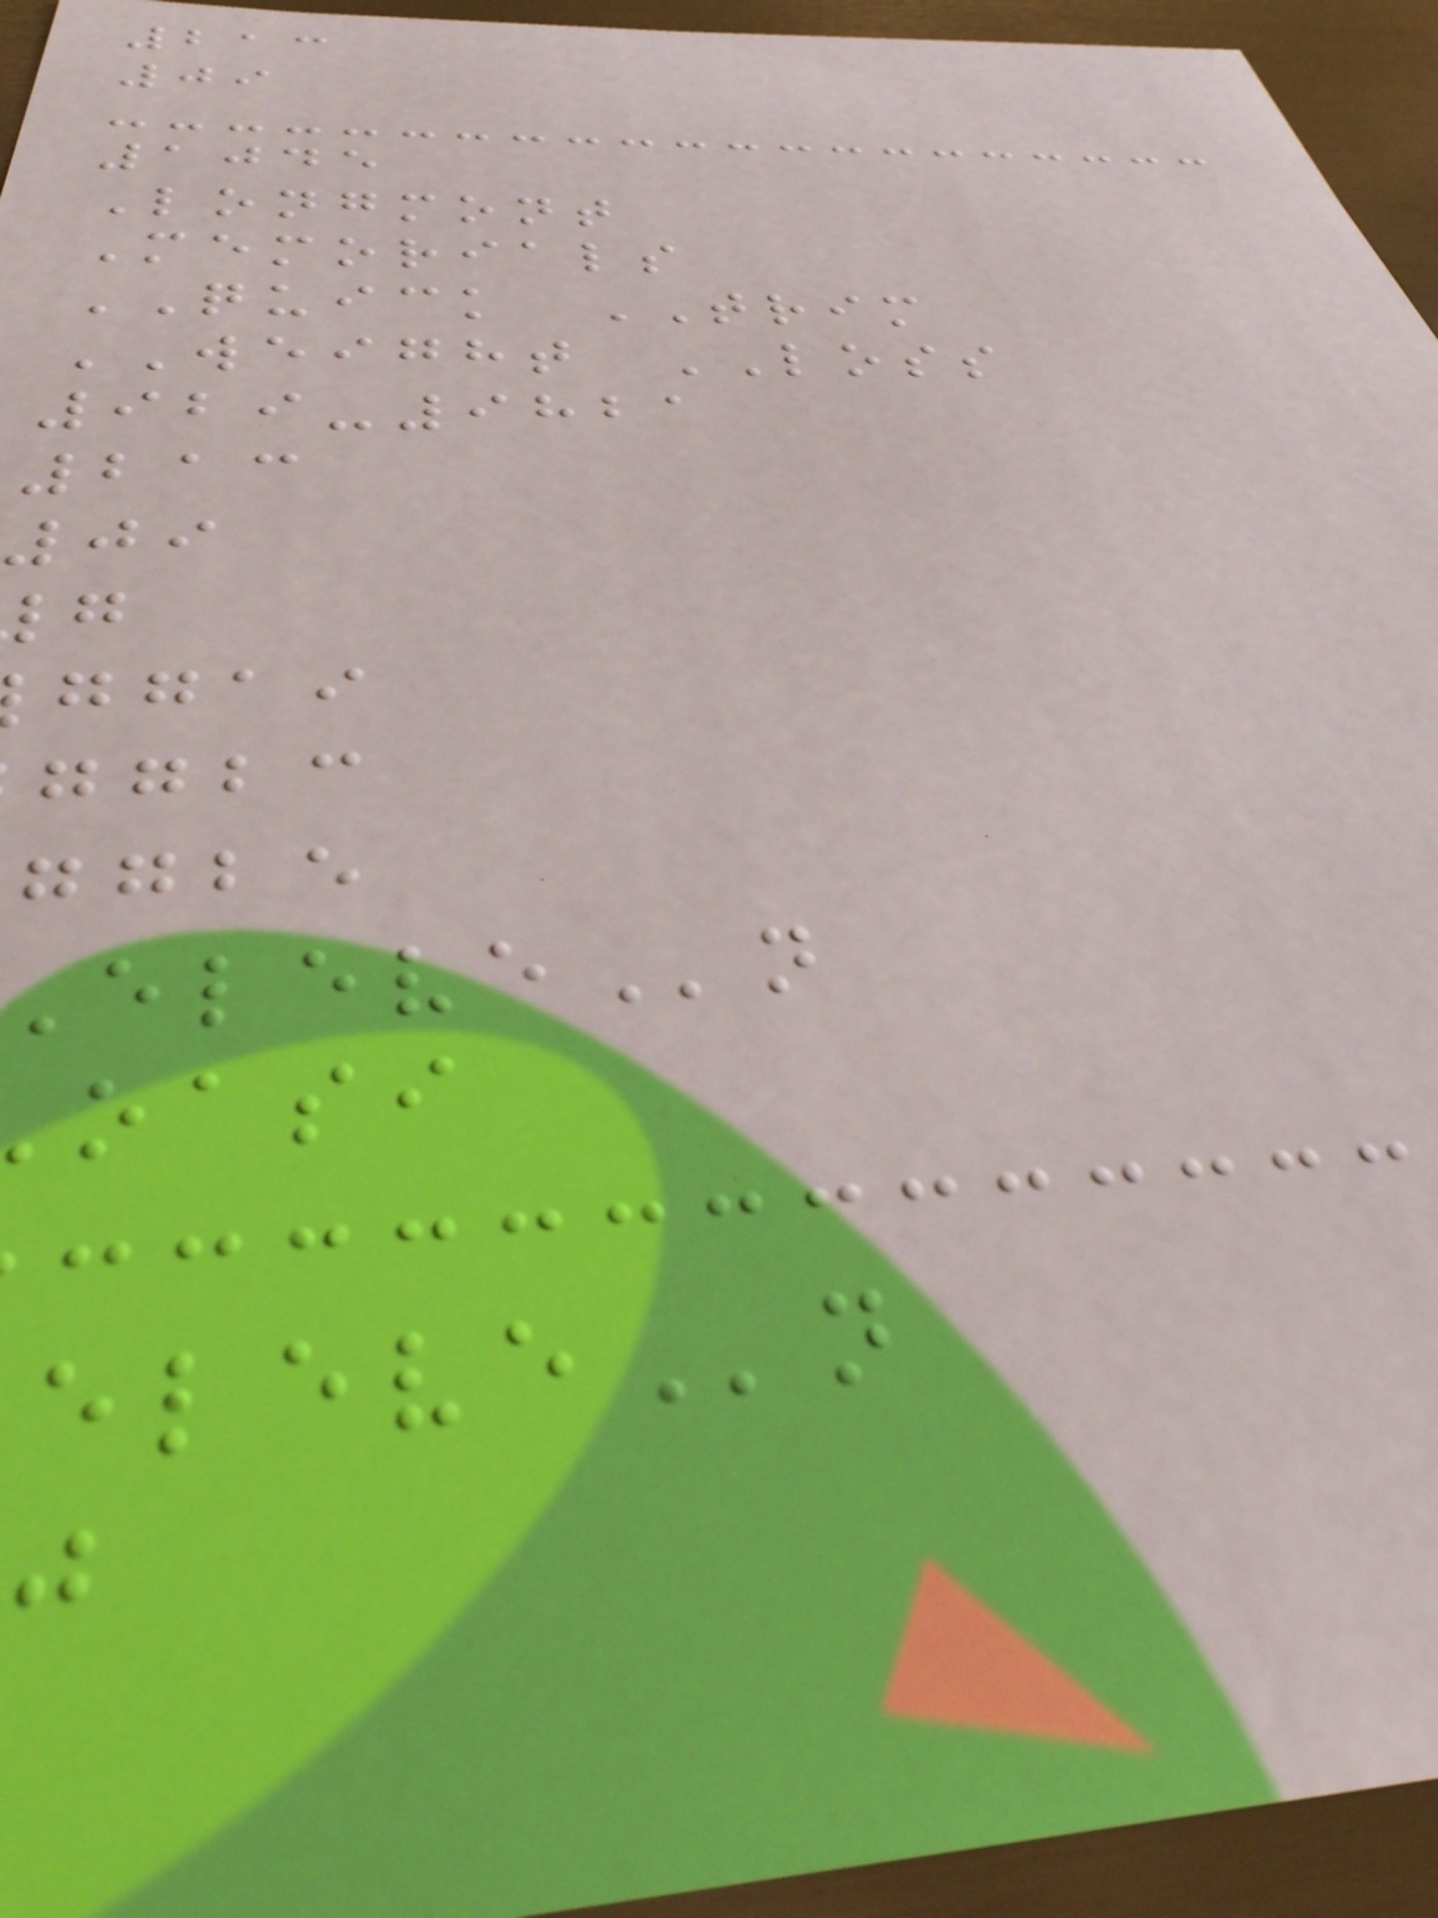213
09
1045
Longmont
Memorials
QUICK TRIM
WEIGHT LOSS
929-9821
213
09
ggai
ggbc
ggbe
oasi
